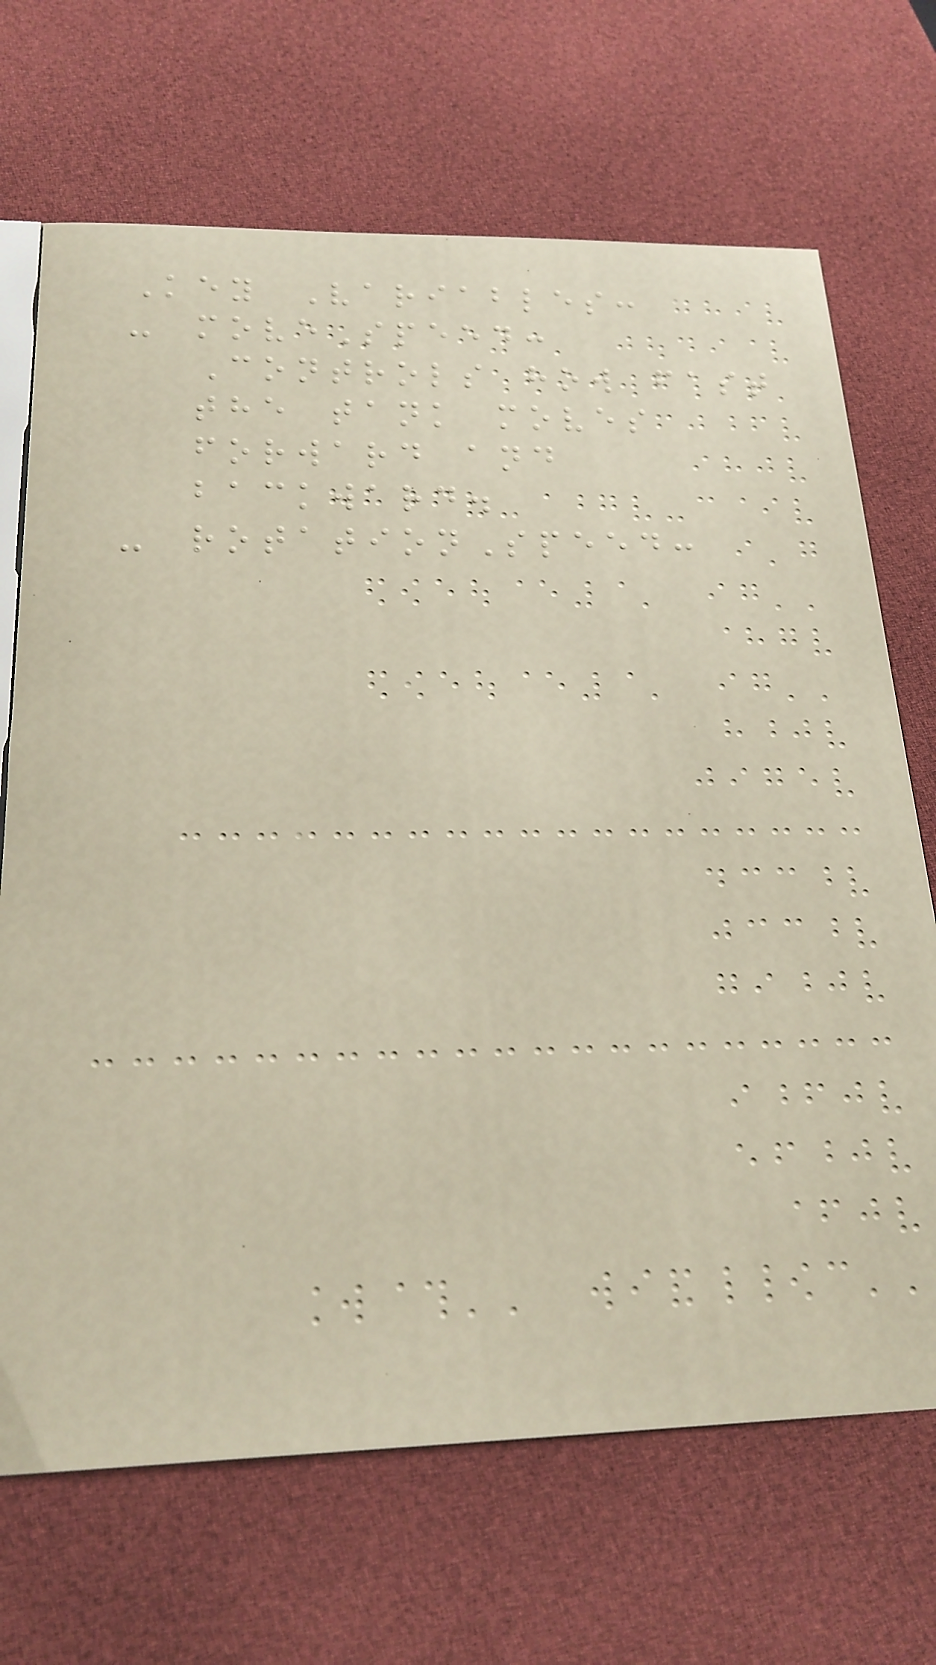Key Variables:
- moveSpeed:
Controls how fast
the tank moves
forward and
backward.
- rotationSpeed:
